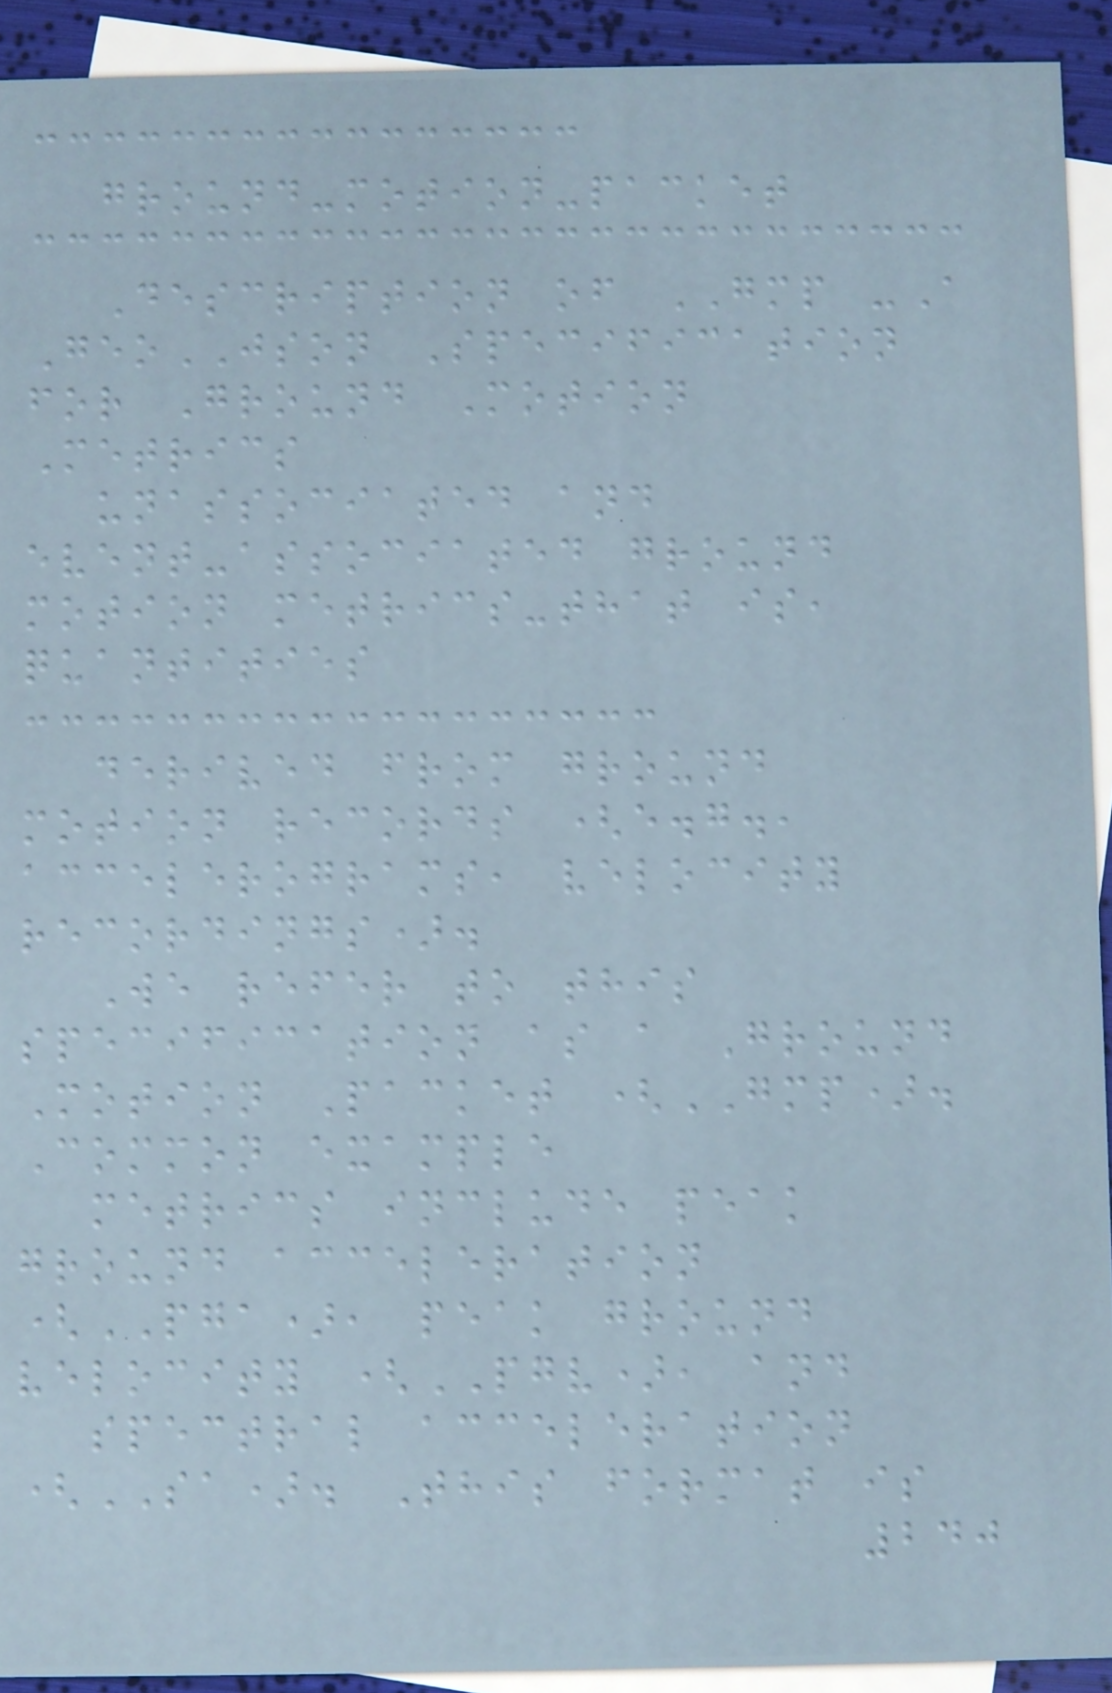ground-motion-packet
Description of GMP -A
GeoJSON Specification
for Ground Motion
Metrics
unassociated and
event-associated ground
motion metrics-that is,
quantities
derived from ground
motion records (e.g.,
accelerograms, velocity
recordings).
We refer to this
specification as a Ground
Motion Packet (GMP).
Common example
metrics include peak
ground acceleration
(PGA), peak ground
velocity (PGV), and
spectral acceleration
(SA). This format is
240
